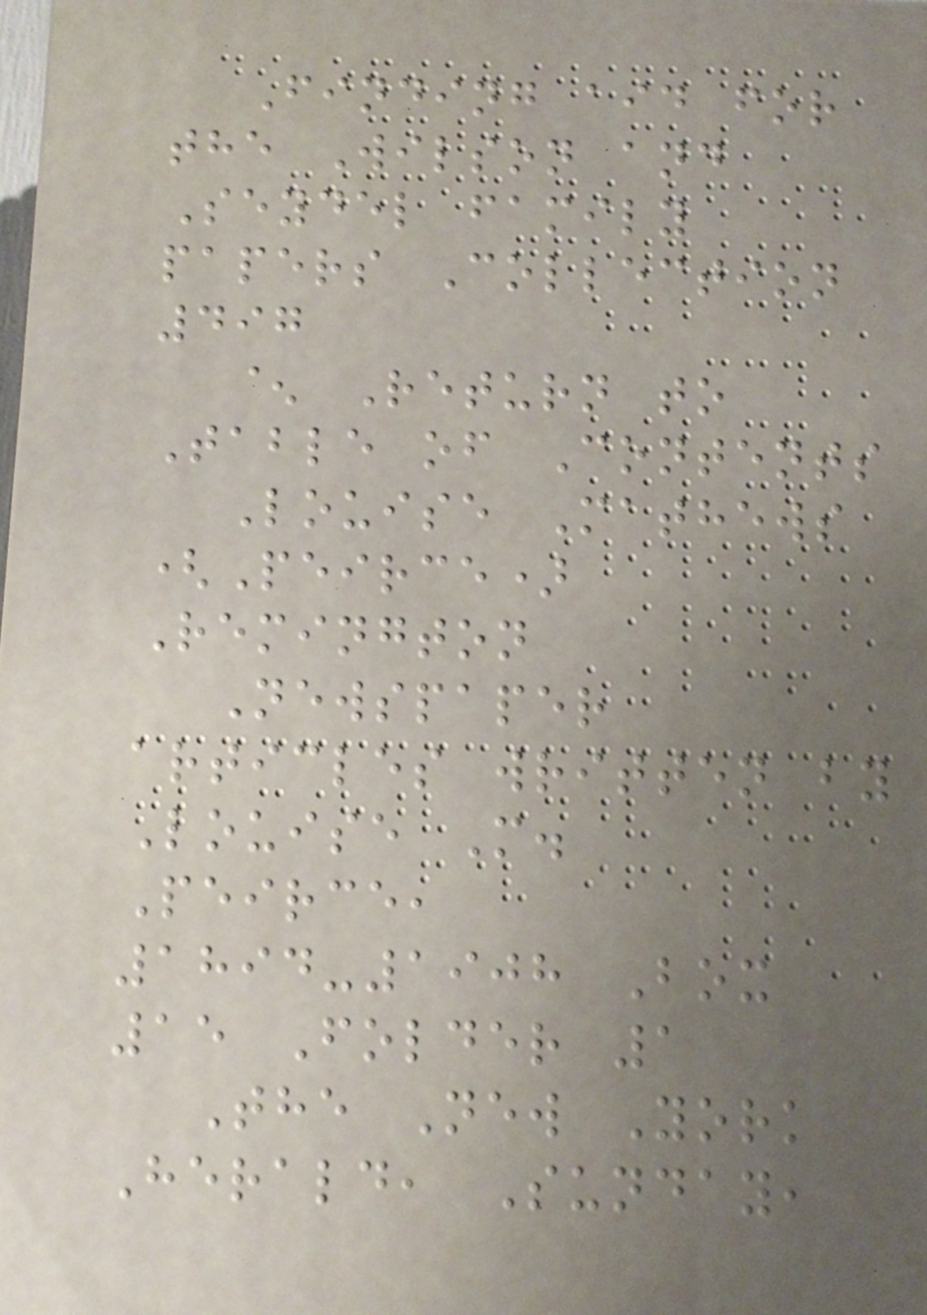Finding aid for
the Wilson and
Seydel family
papers Collection
497
^ Return to
Table of Contents
Louise Mathews
(Peirce)
Remington
Newspaper
articles written by
Louise M.
Peirce,
1894-1908 Box
15 Folder 1
The New York
Herald, Sunday,
